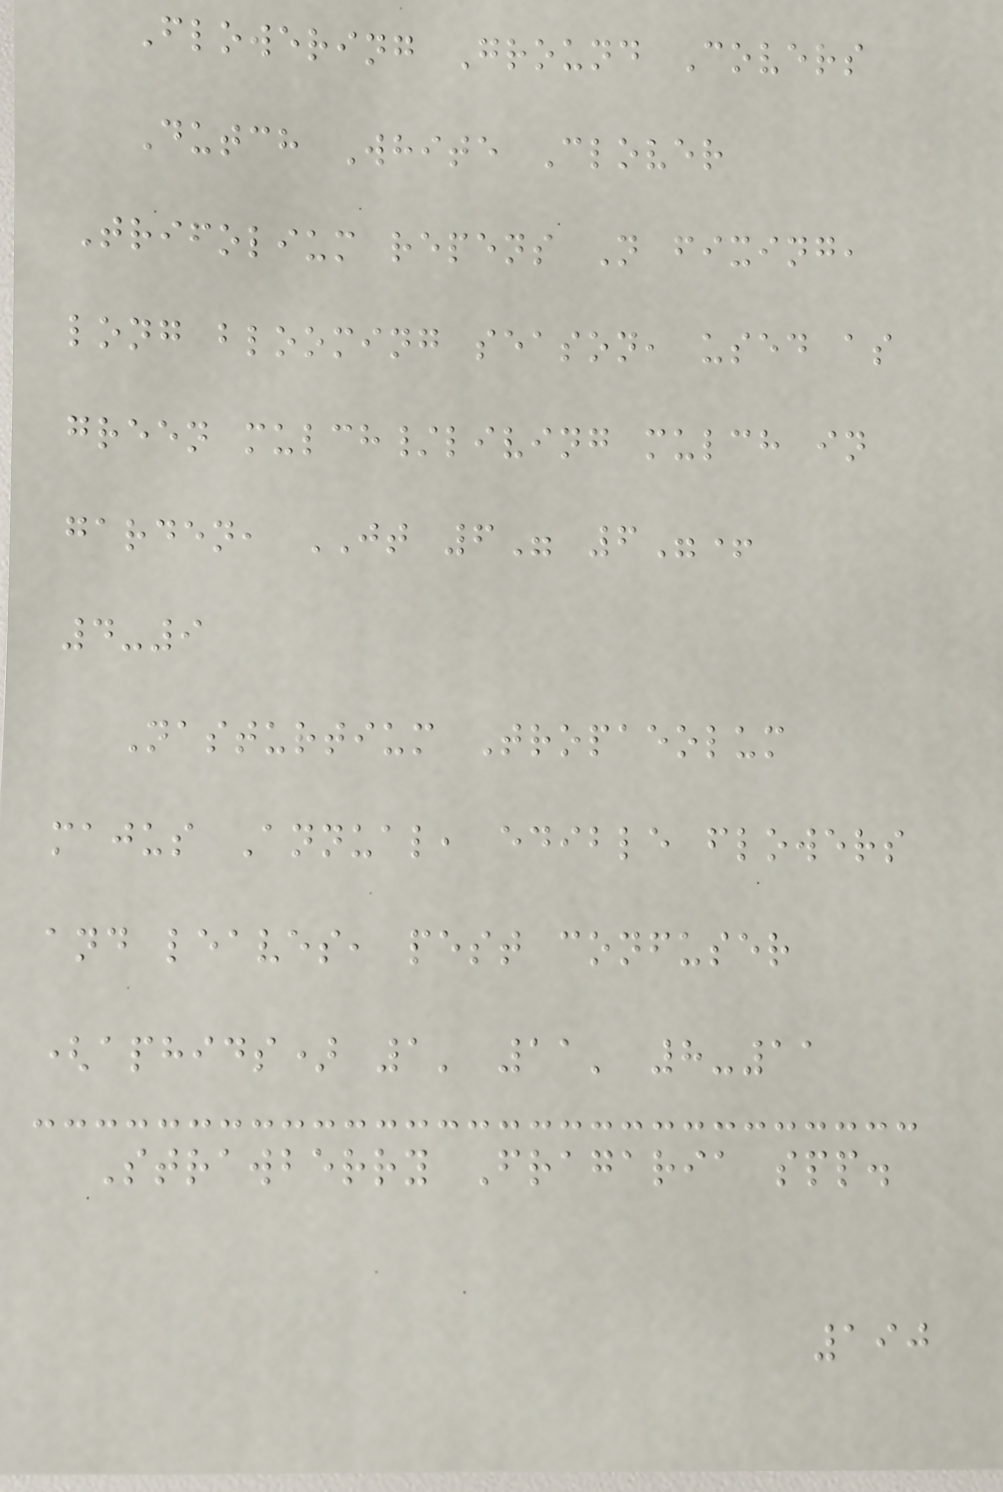Flowering Ground Covers
Dutch White Clover
Trifolium repens N fixing,
long blooming season, used as
green mulch/living mulch in
garden, JT 6" 6"+
4-9
Nasturtium Tropaeolum
majus Annual, edible flowers
and leaves, pest confuser
(aphids) 1' 11' 8-11
Strawberry Fragaria spp.
190
